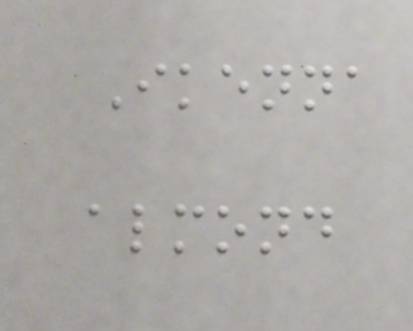Ikenna
almond
